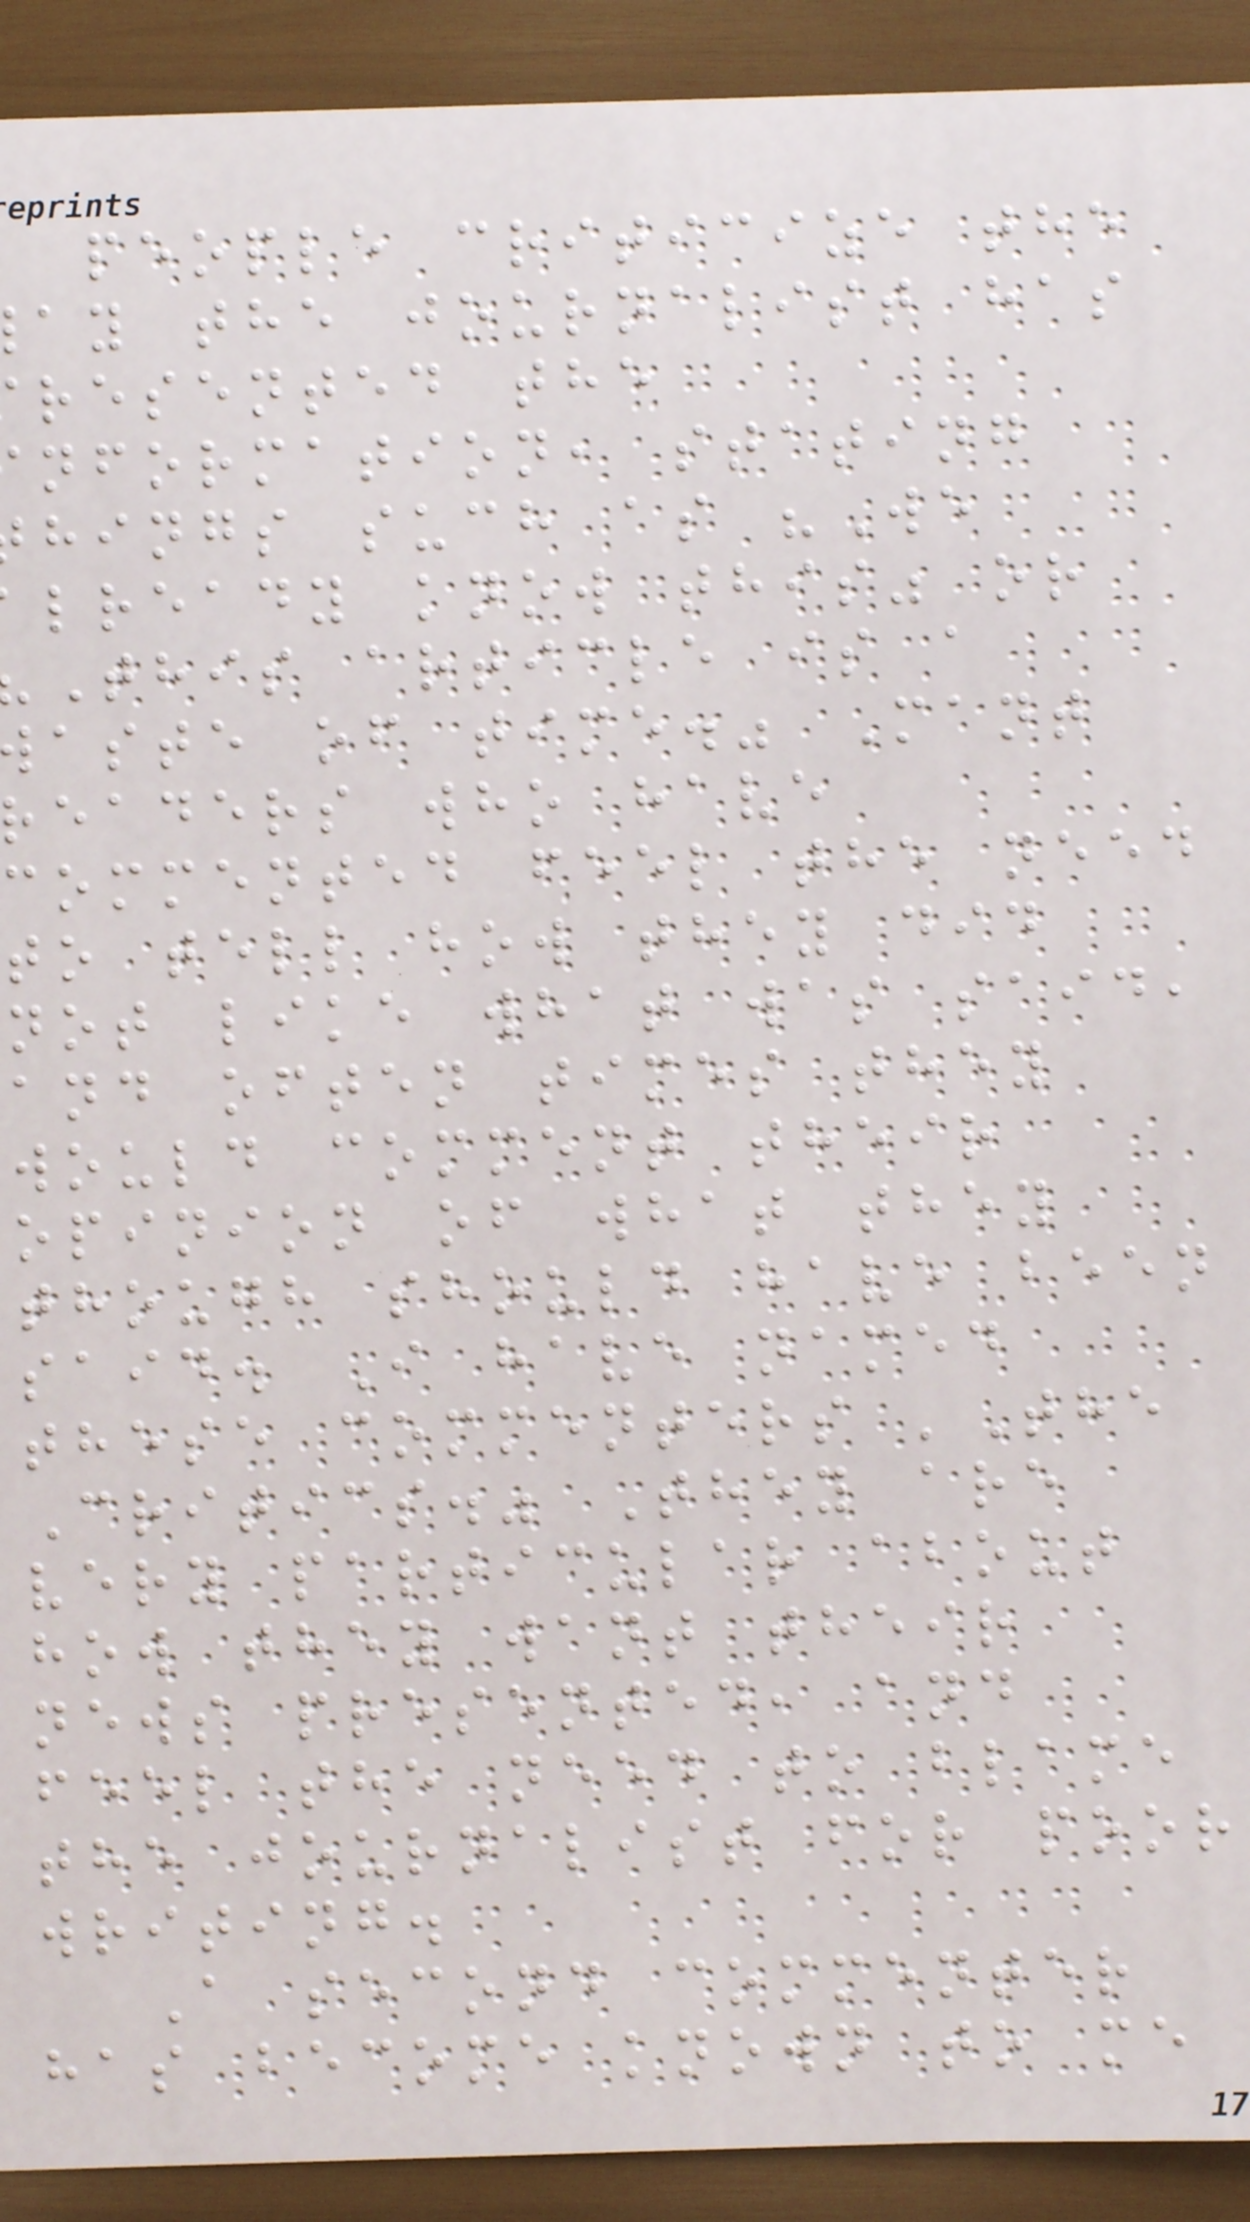people criticize the
ay the journalist has
resented the
nformation, stating
hings such as "We
lready know this" or
This article is a
aste of time." Mant
readers who have
commented feel the need
to tell how they did
not like what was said,
and often times they
would comment their
opinion of what they
though should have been
said. I have named
these commenters 'The
Critics." They are
very particular about
how they want their
news presented, and
feel the need to blame
the journalist for poor
writing.
A second commenter
has become known to me
